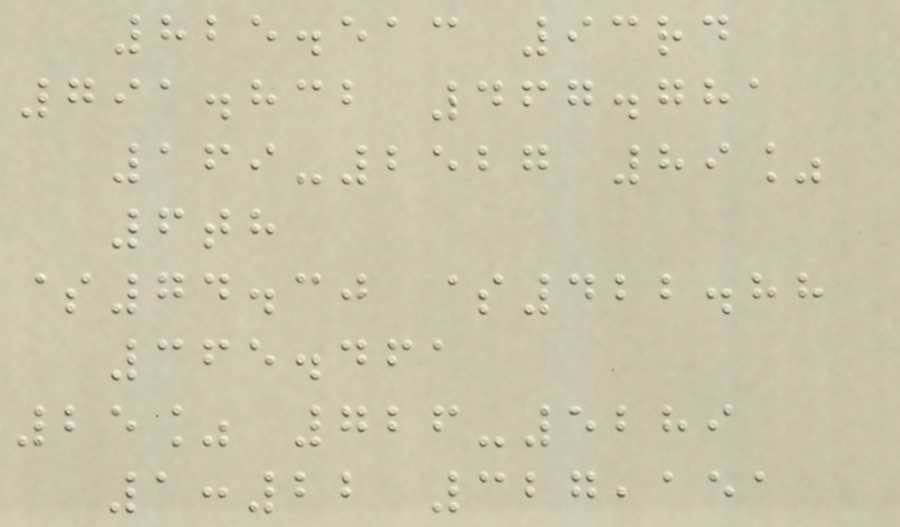825.513 93rd
791.832 467.781
169-2527 89%
6th
$74.30 $422.88
365.461
25% 726-5289
1:22 327,151
